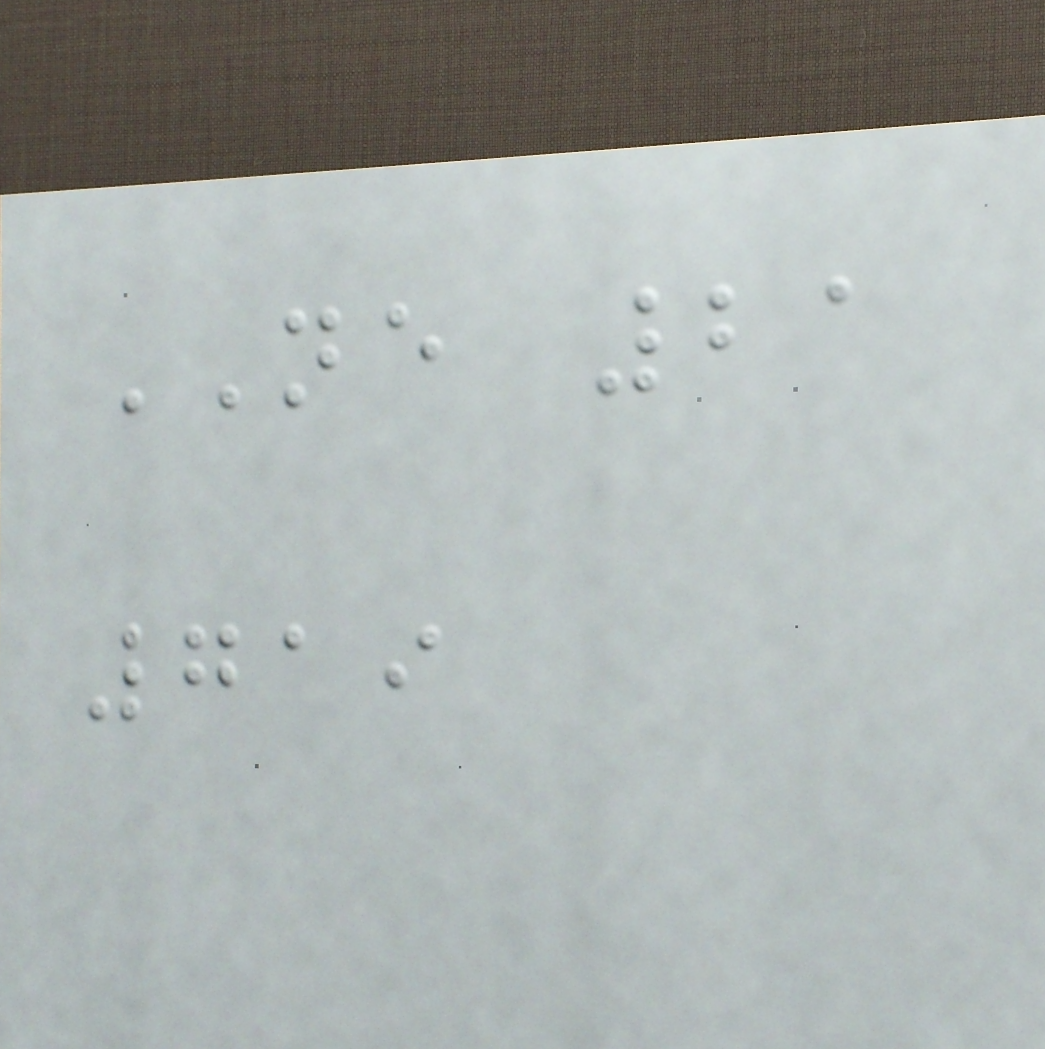NE 21
719
